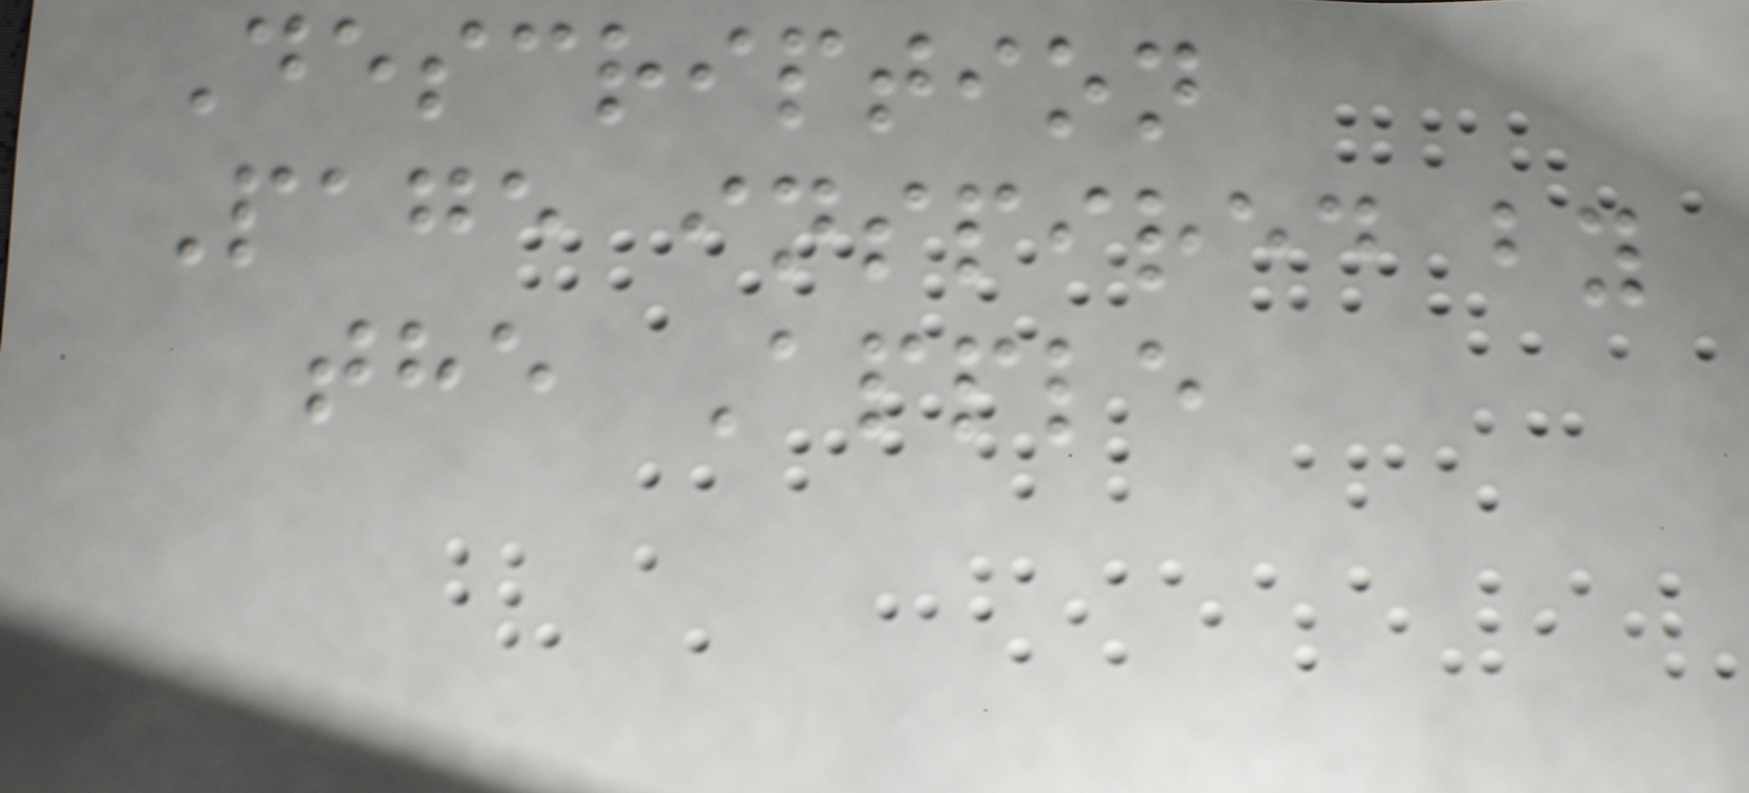Description
Page inspired by
the Apple
